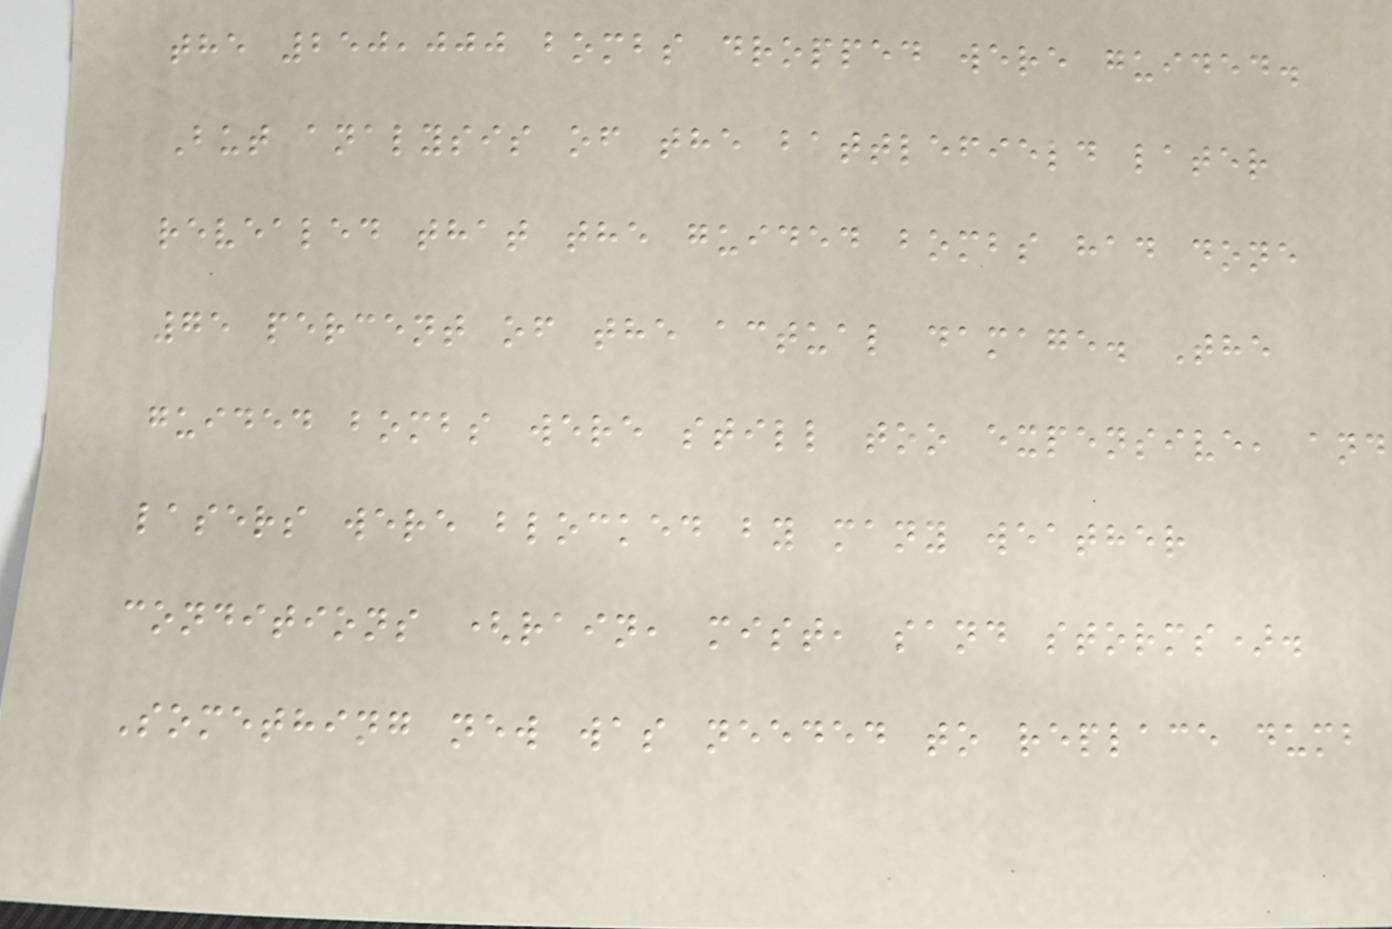the 250,000 bombs dropped were guided.
But analysis of the battlefield later
revealed that the guided bombs had done
75 percent of the actual damage. The
guided bombs were still too expensive, and
lasers were blocked by many weather
conditions (rain, mist, sand storms).
Something new was needed to replace dumb
